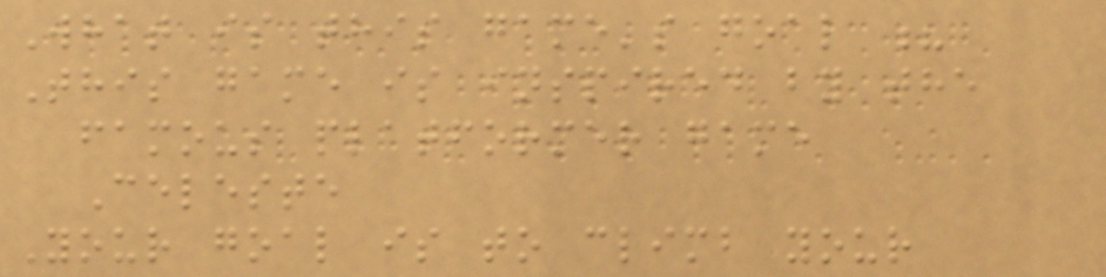What is this game's goal ?
This game is inspired by the
famous platformer game
Celeste
Your goal is to climb your
